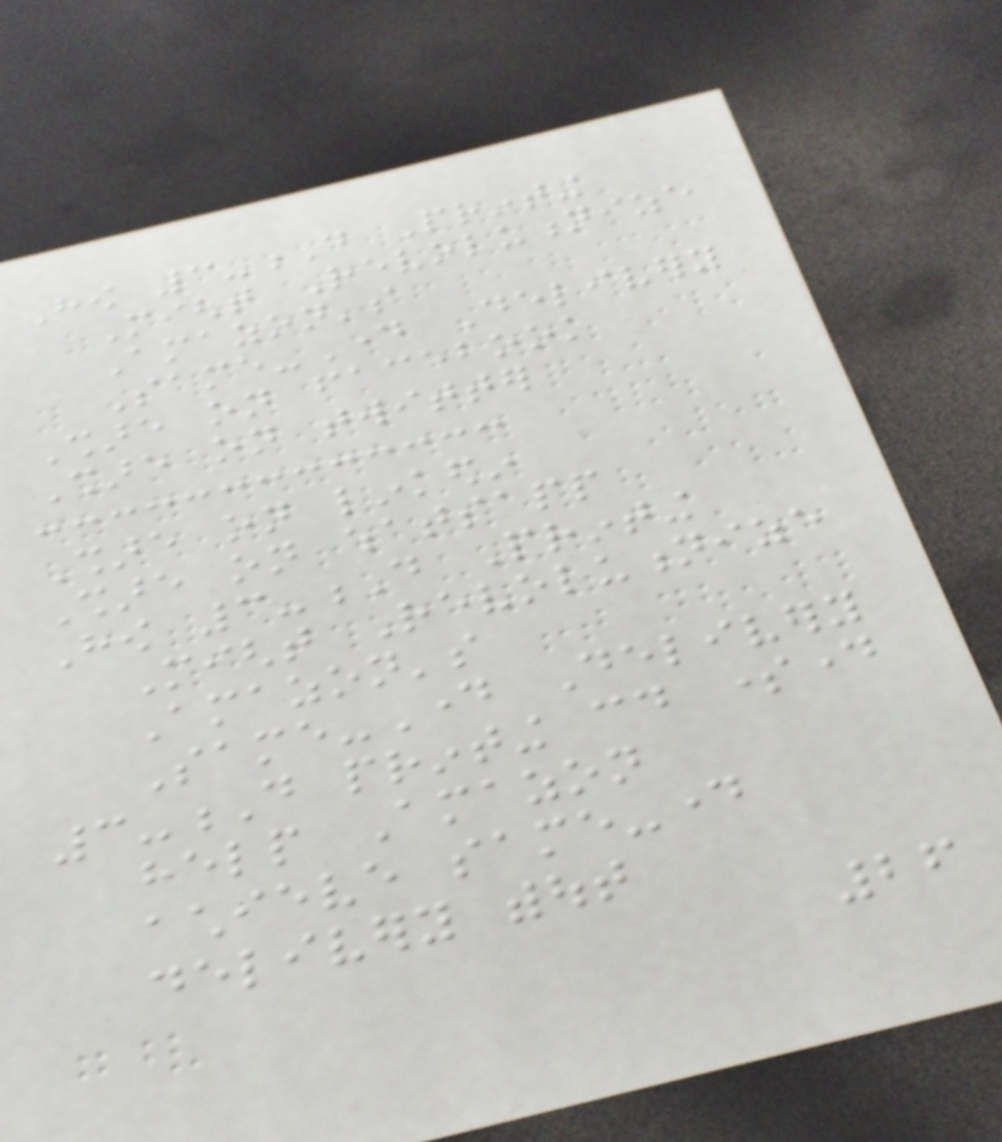How 3-D Printing
Might Revolutionize
Amazon's
Same-Day Delivery
Share on facebook
Share on twitter
Share on linkedin
Share on whatsapp
How 3-D Printing
Might Revolutionize
Amazon's
Same-Day Delivery
3-D printing could someday
help Amazon
achieve same-day
delivery without
26
